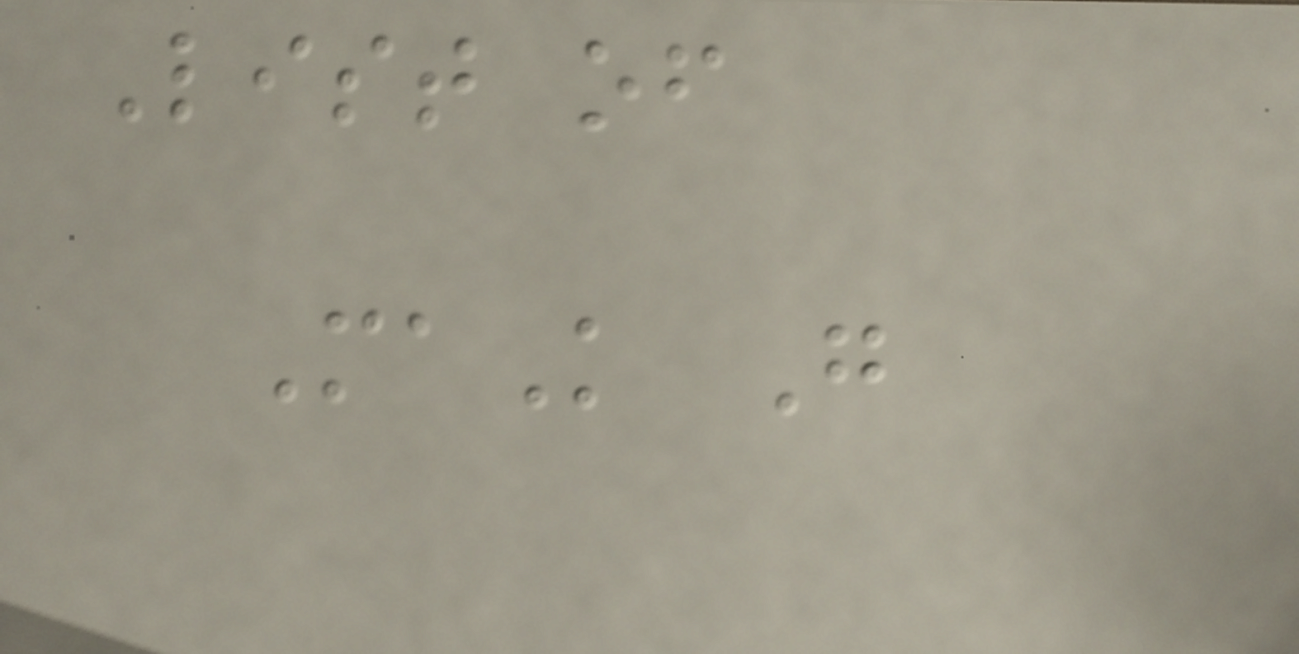List of
MaK G
